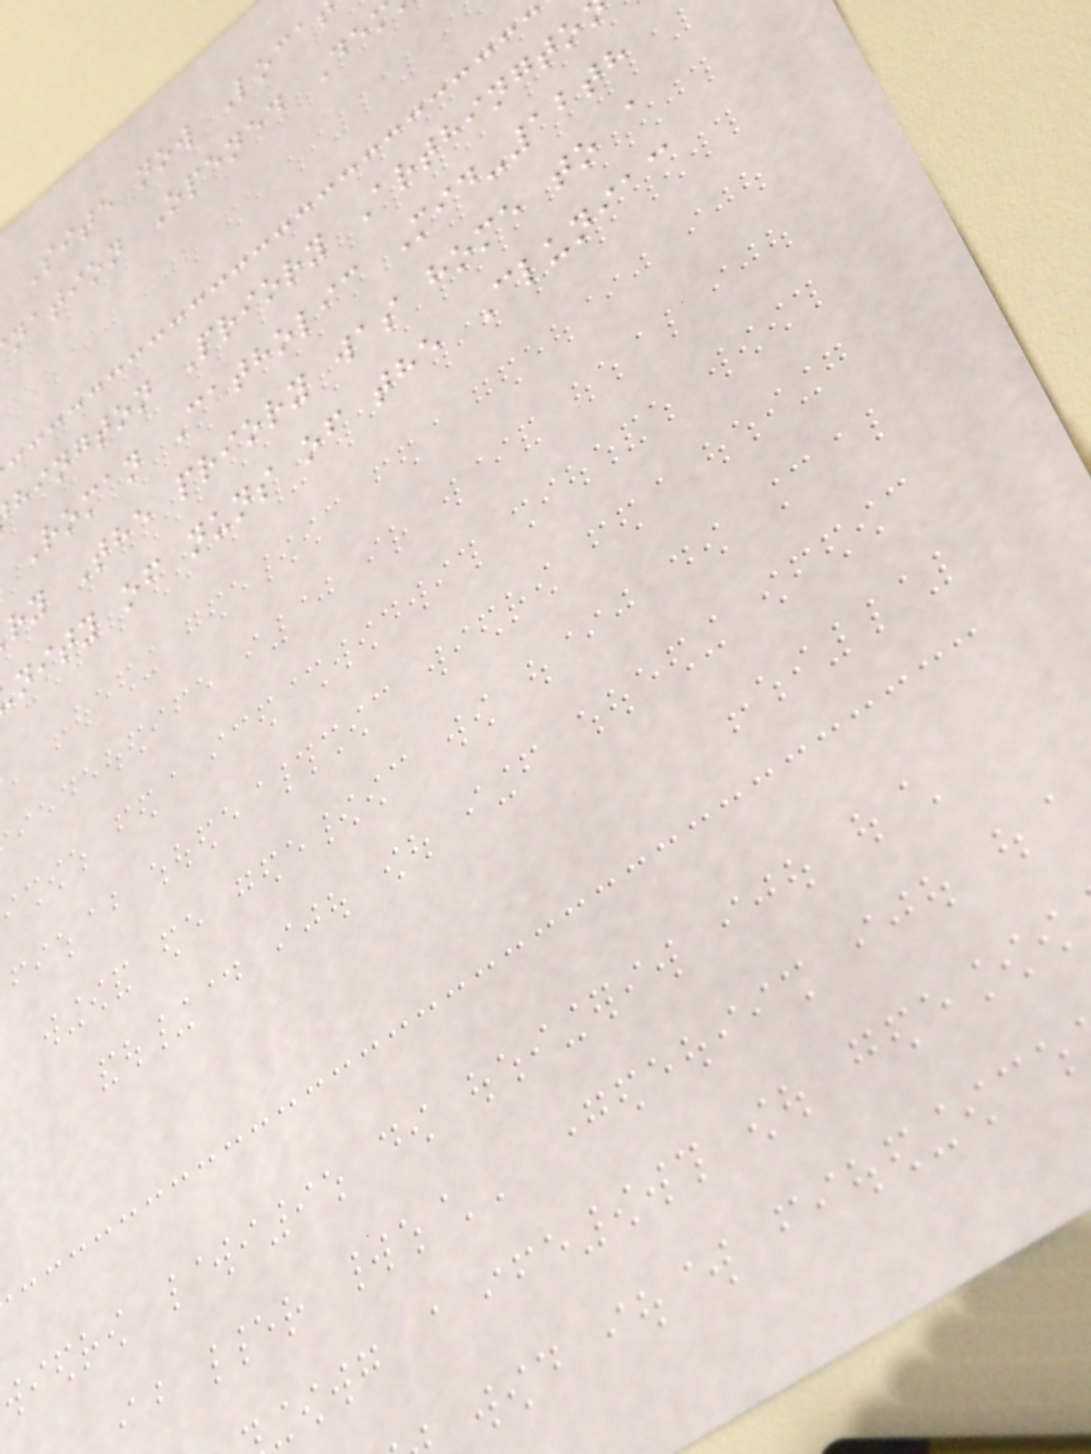Site now Loca
nation Opened Dem
hington Priory Arthingto
Roman Catholic Mid-12th
ry The priory was home to a
nity of nuns of the Cluniac
